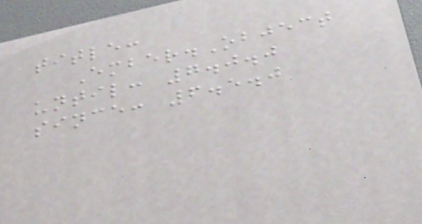title:
Ember.Object
until: 7.0.0
since: 6.5.0
